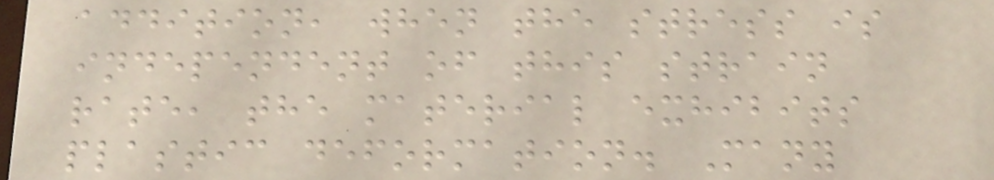addition, when the stress is
independent of this strain
rate, the material exhibits
plastic deformation. Many
